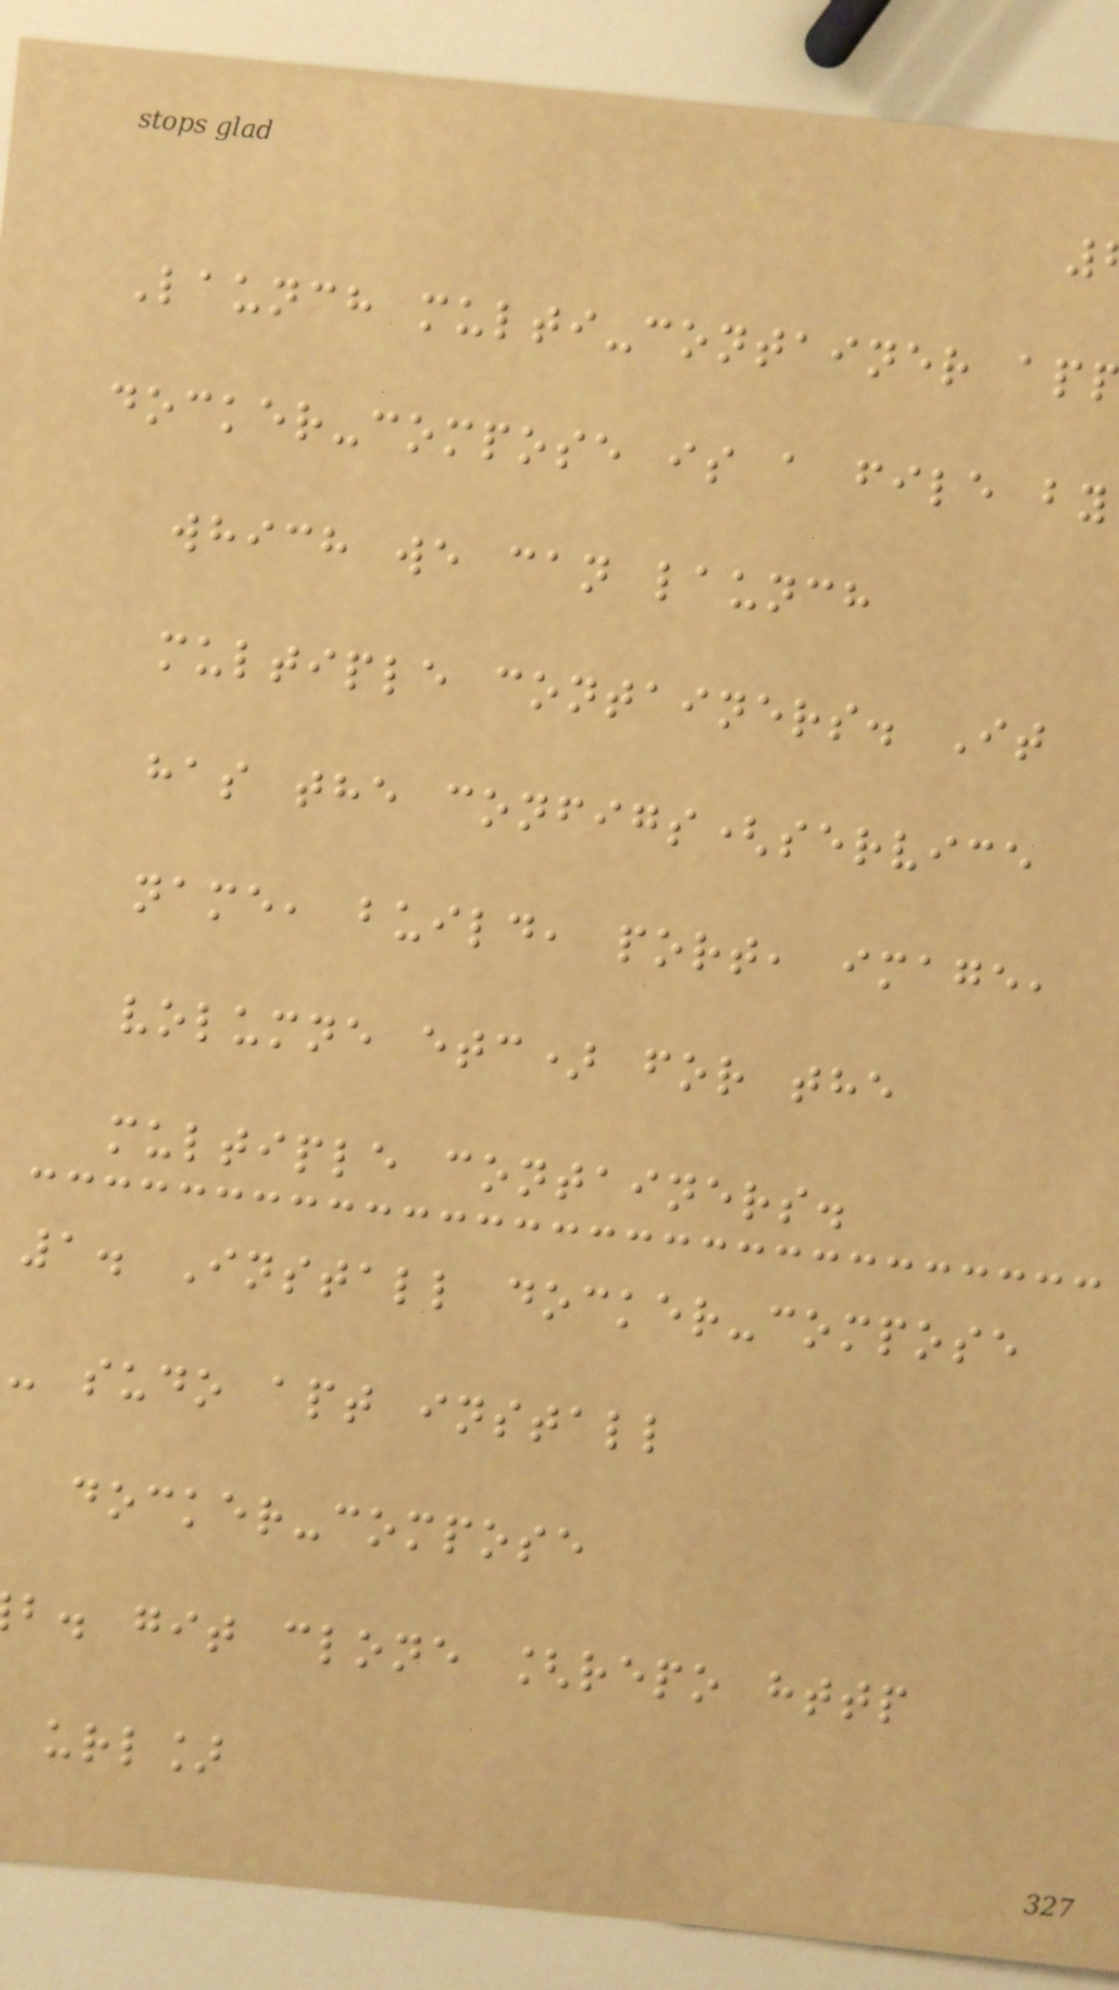Launch multi-container ap
docker-compose is a file by
which we can launch
multiple containers. It
has the configs(service
name, build, port, image,
volumne etc) for the
multiple containers.
1. Install docker-compose
- sudo apt install
docker-compose
b. git clone [repo http
url]
